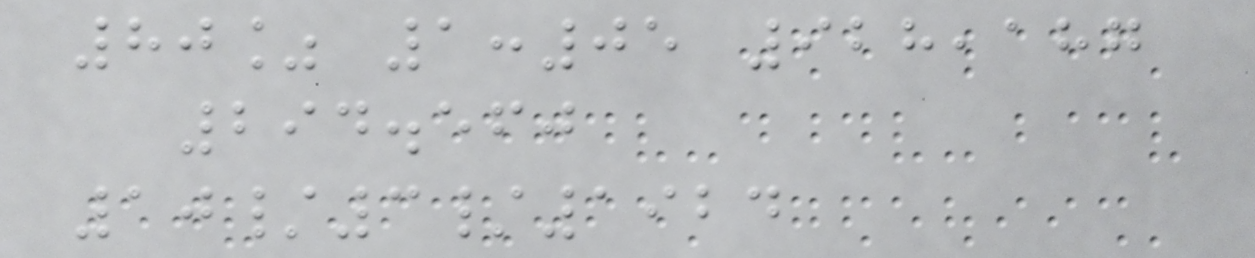80% 1:05 928,187
294.560
10/3/1924
